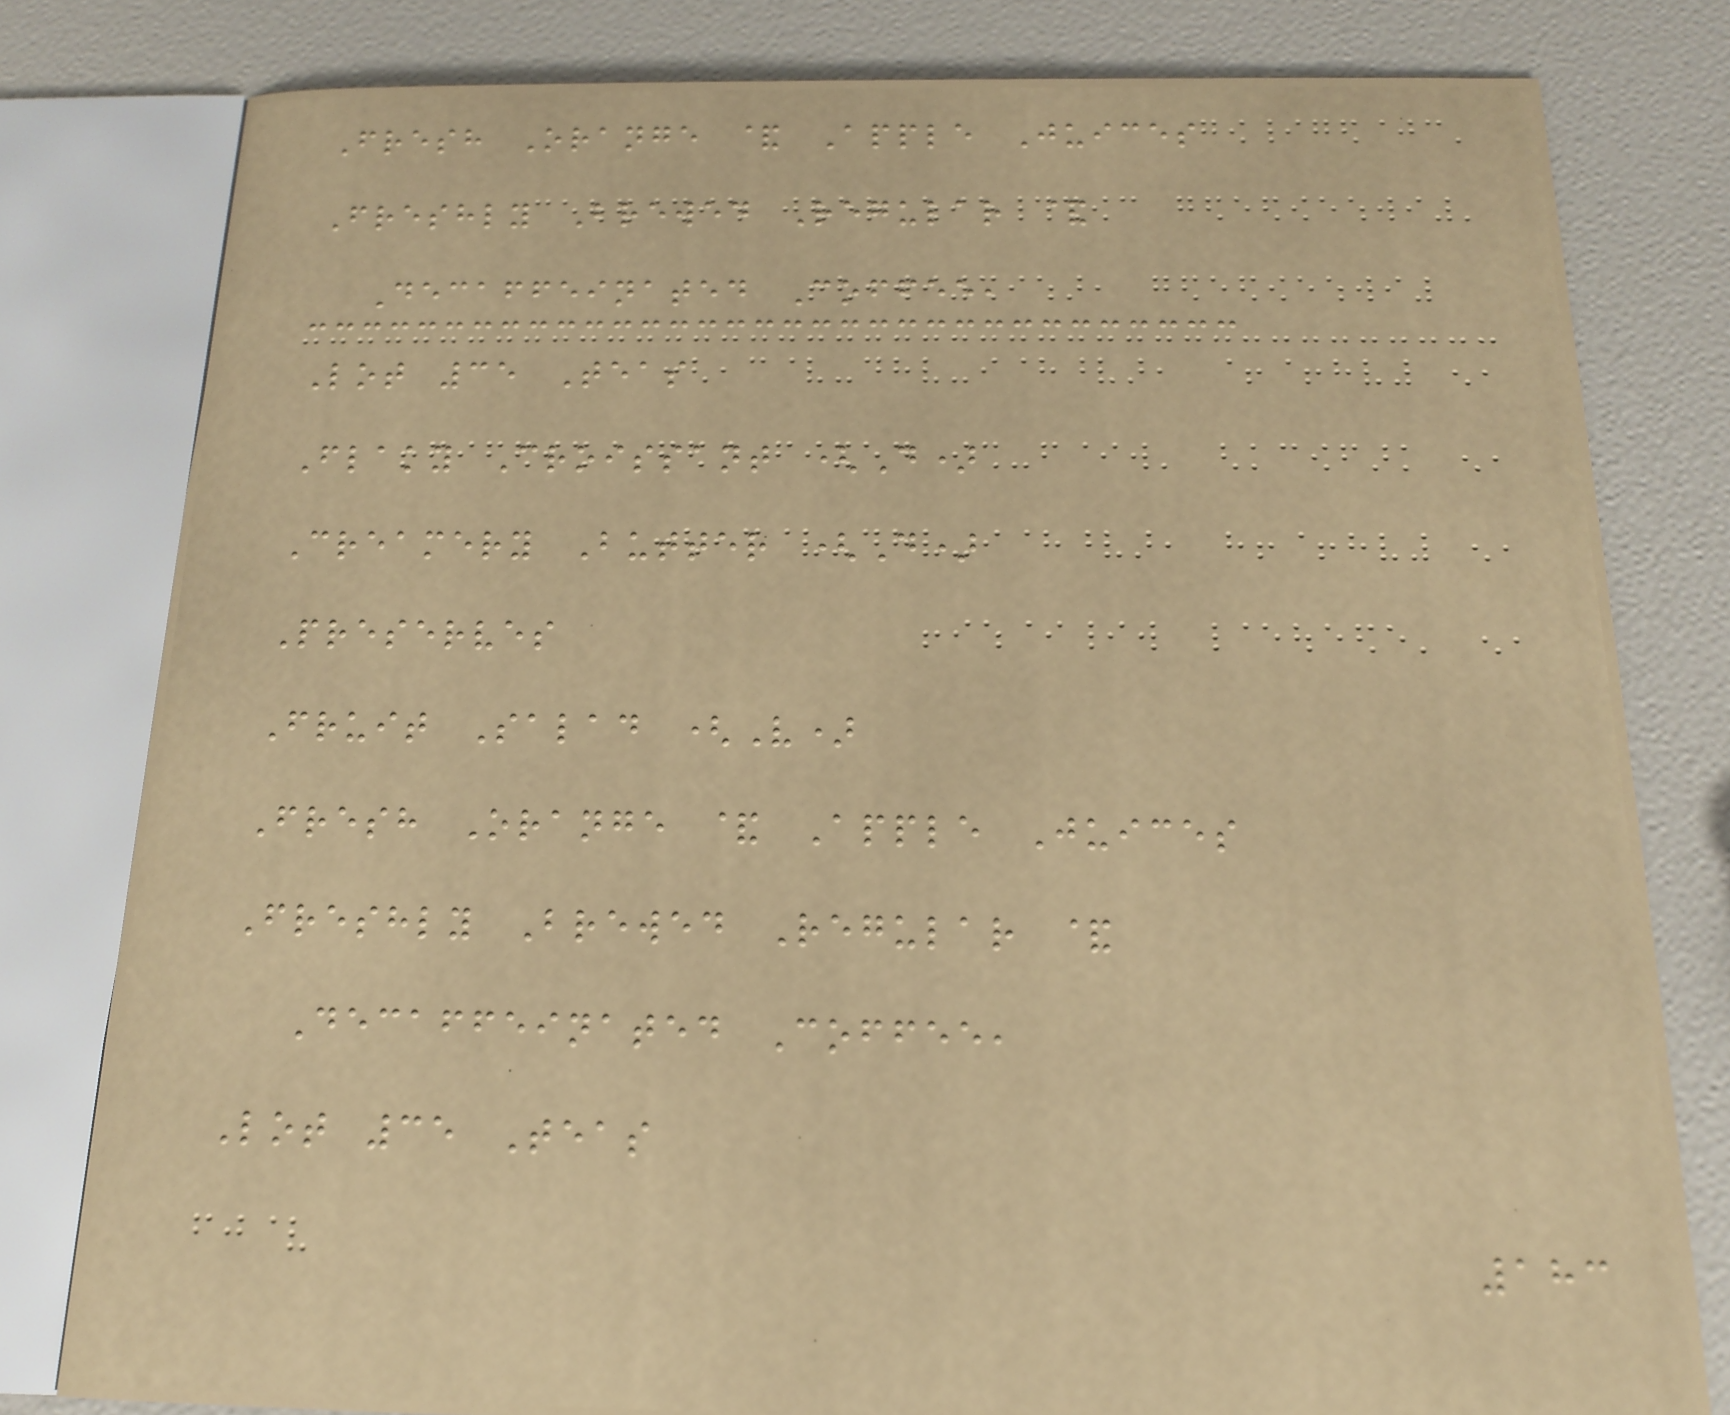Fresh Orange & Apple Juices
Freshly Brewed Regular &
Decaffeinated Coffee,
Lot 35 Teas
Flaky Croissant (D)
Creamery Butter (D)
Preserves
Fruit Salad (V)
Fresh Orange & Apple Juices
Freshly Brewed Regular &
Decaffeinated Coffee,
Lot 35 Teas
183
